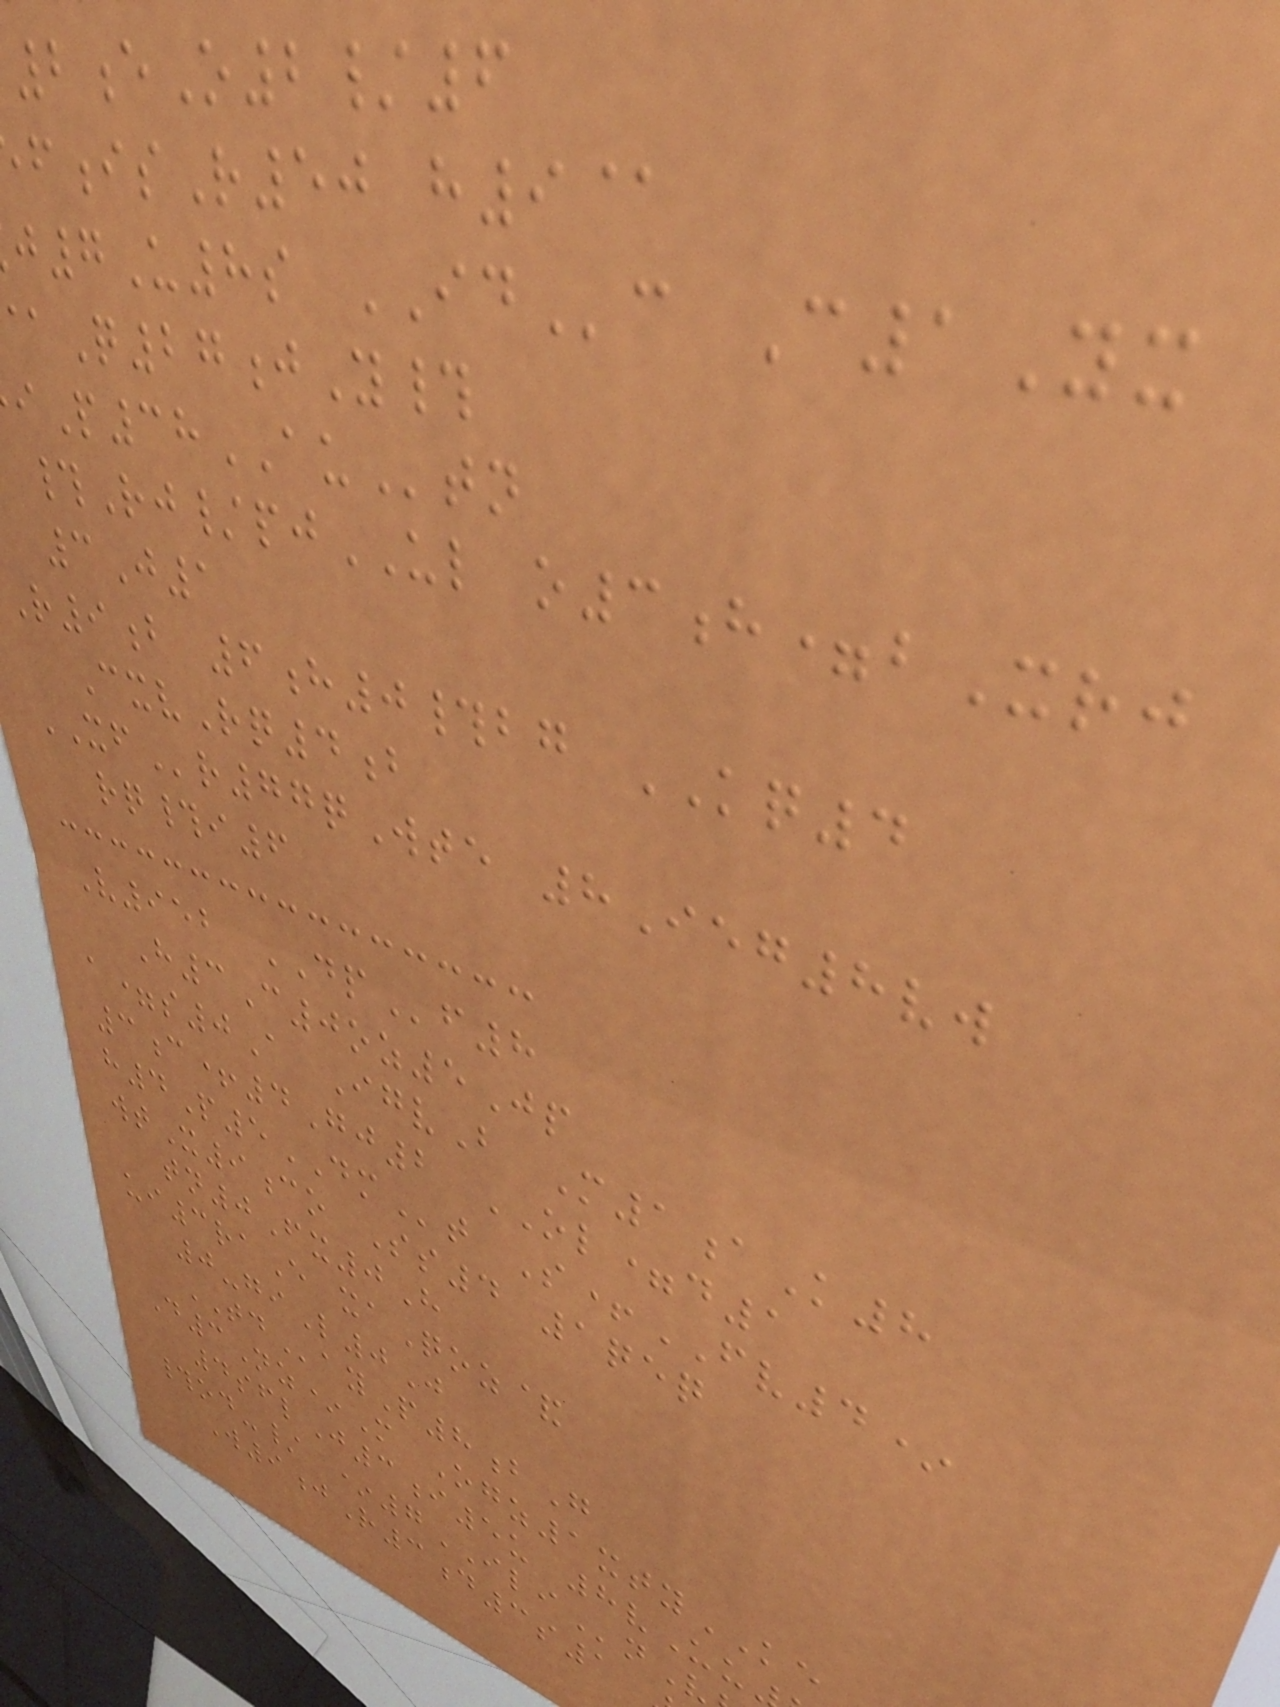2eO2/6
isR50 h9@
j7U8s IDc C1Yx
Q27jY#
P38AUtn
#Rj/pjUL o3h=bXrj
3J1
R9b 6h0#bg KQ4
CxvRq4b
XFr77qWte 8Ieg8vw
rq#i6
V952 DPf8
H3C0oz5Jp
a=s0A IgvB M1aK8
3c+4Gj2 OL=d1
h4P5DMt S+FV4*
wtX9co Ss4 1qeq
tn0Fx0H
ui3raE xaQoz&
0-giL0J
TDayP8bG
D3Nz*M Ogz1xtyKE
4sflJ3i5u 8vUu
#od-/ *7ILInV
W9jR3d3s1
